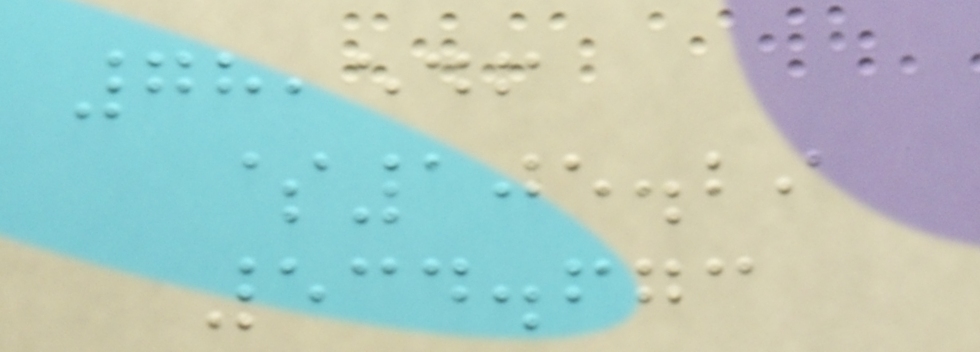78,546
$105.29
534.673
